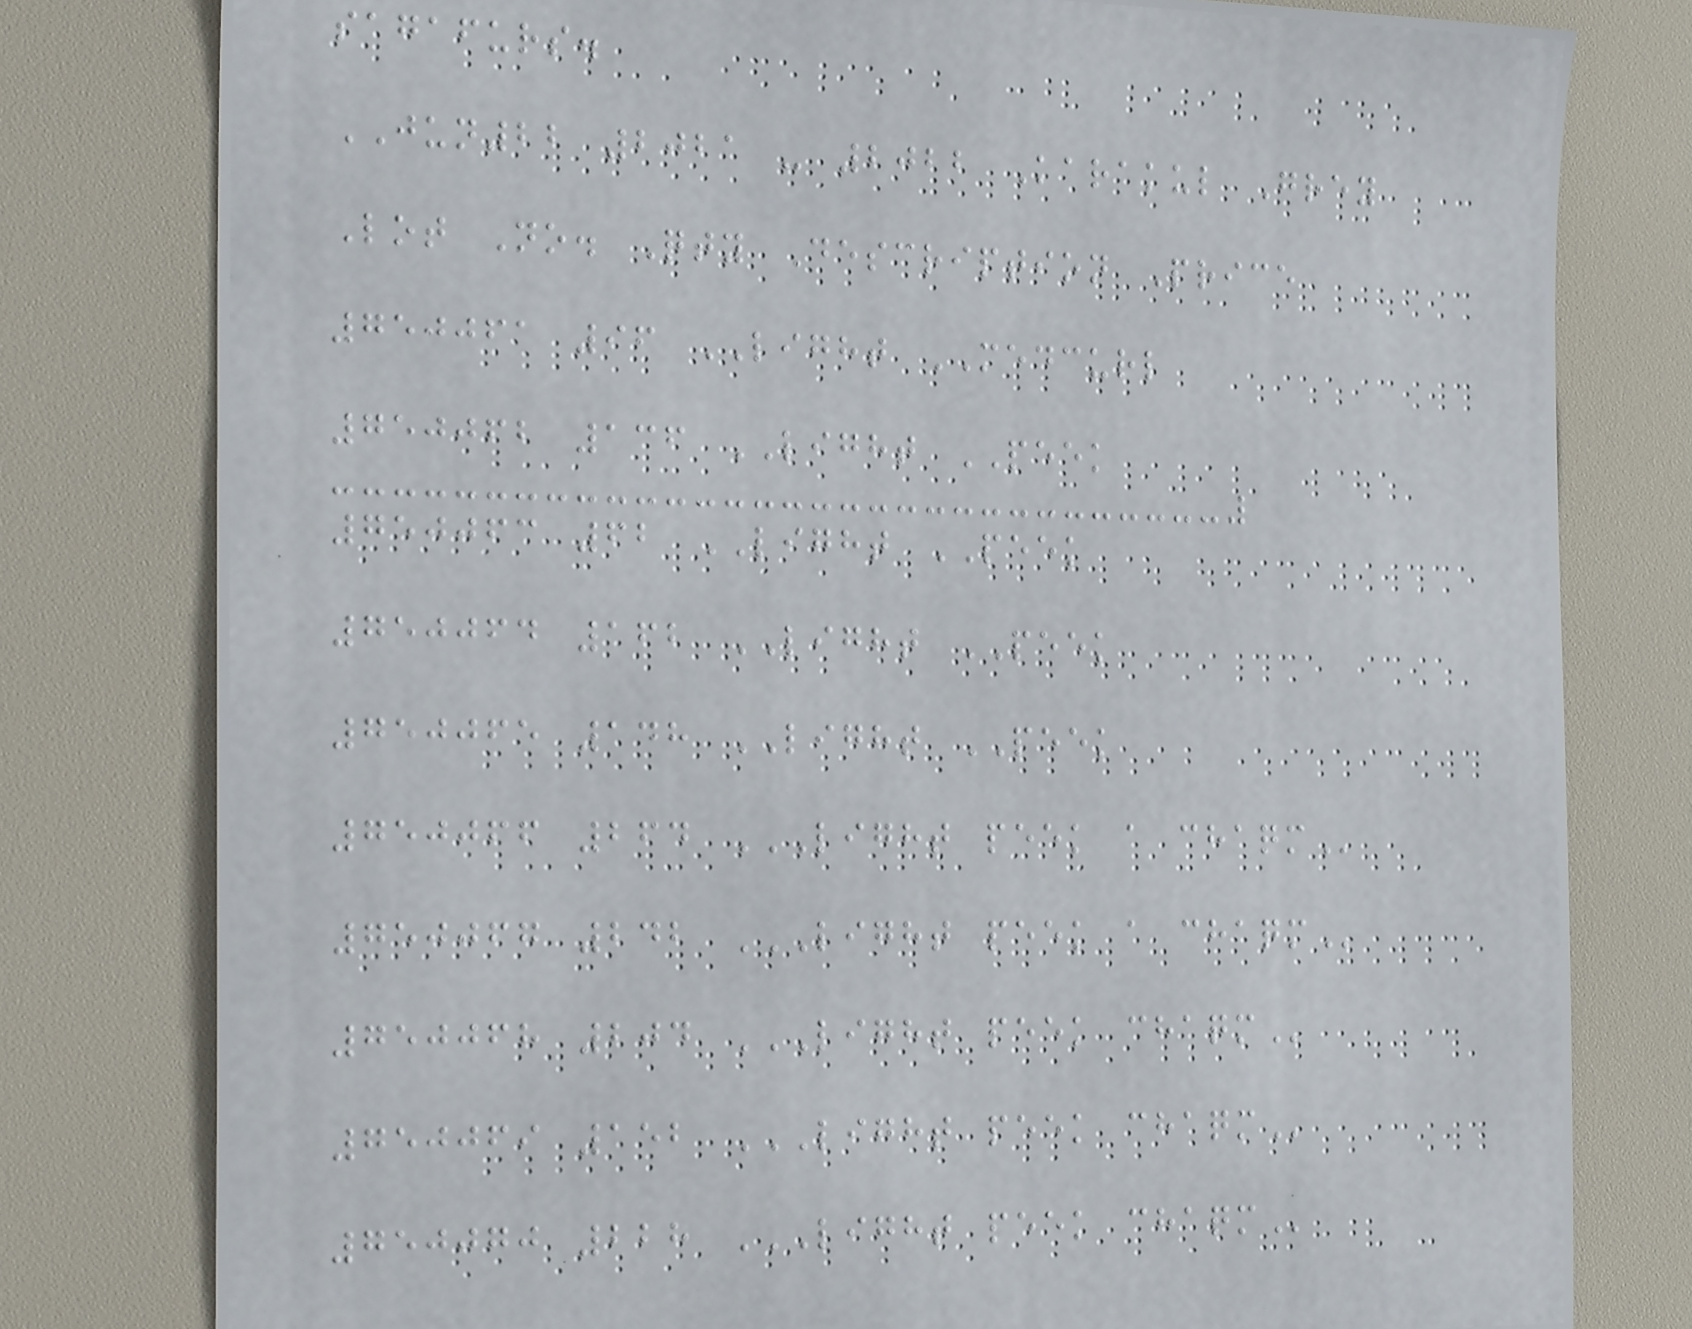sagafurs.
JUN22 2021 - 2022 Karakul Grey
Lot No. Qty Description Price
750061 96 LIGHT MEDCURL
750062 136 LIGHT PEEK
750063 62 LIGHT PEEK
750064 162 LIGHT PEEK
750065 148 LIGHT PEEK
750066 264 LIGHT PEEK A CHAQM
750067 242 LIGHT PEEK A CHAQM
750068 204 LIGHT PEEK CHAQM
750069 152 LIGHT PEEK CHAQM
750070 228 LIGHT PEEK CHAQM
